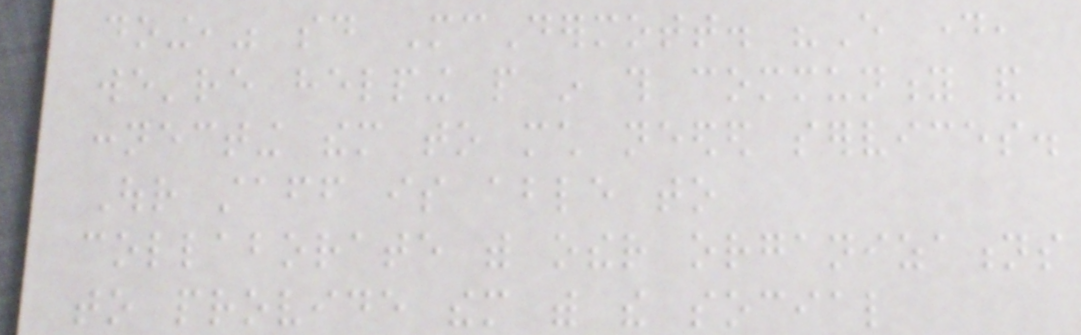doing," said McDermott. "Every day,
we're helping people in this community and
connecting them to much needed services.
Our staff is able to
collaborate with other organizations
to provide them with the social
